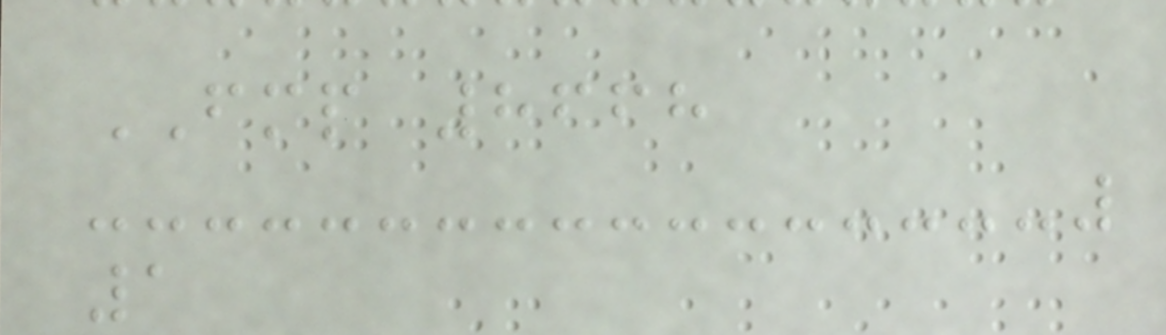FMP 8668
1
